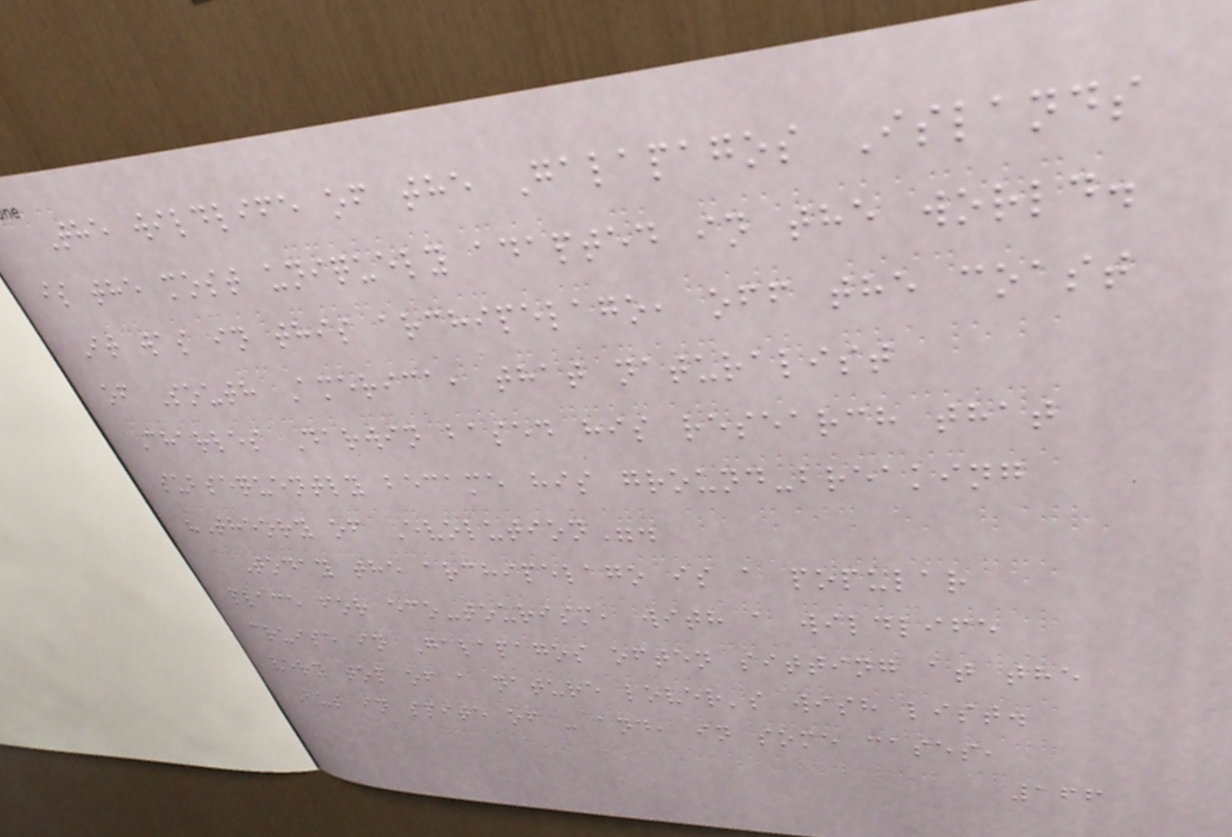The wildlife of the Galapagos Islands
is the most uniquely adapted in the world.
It was in this archipelago, off the coast
of South America, that naturalist
Charles Darwin based his research that
subsequently became his ground-breaking
"Theory of Evolution".
Today the archipelago is a popular
place for eco-tourism, with a wildlife
cruise in Galapagos often sitting at the
very top of a nature lover's wish list.
But in spite of - and, in some cases,
166
